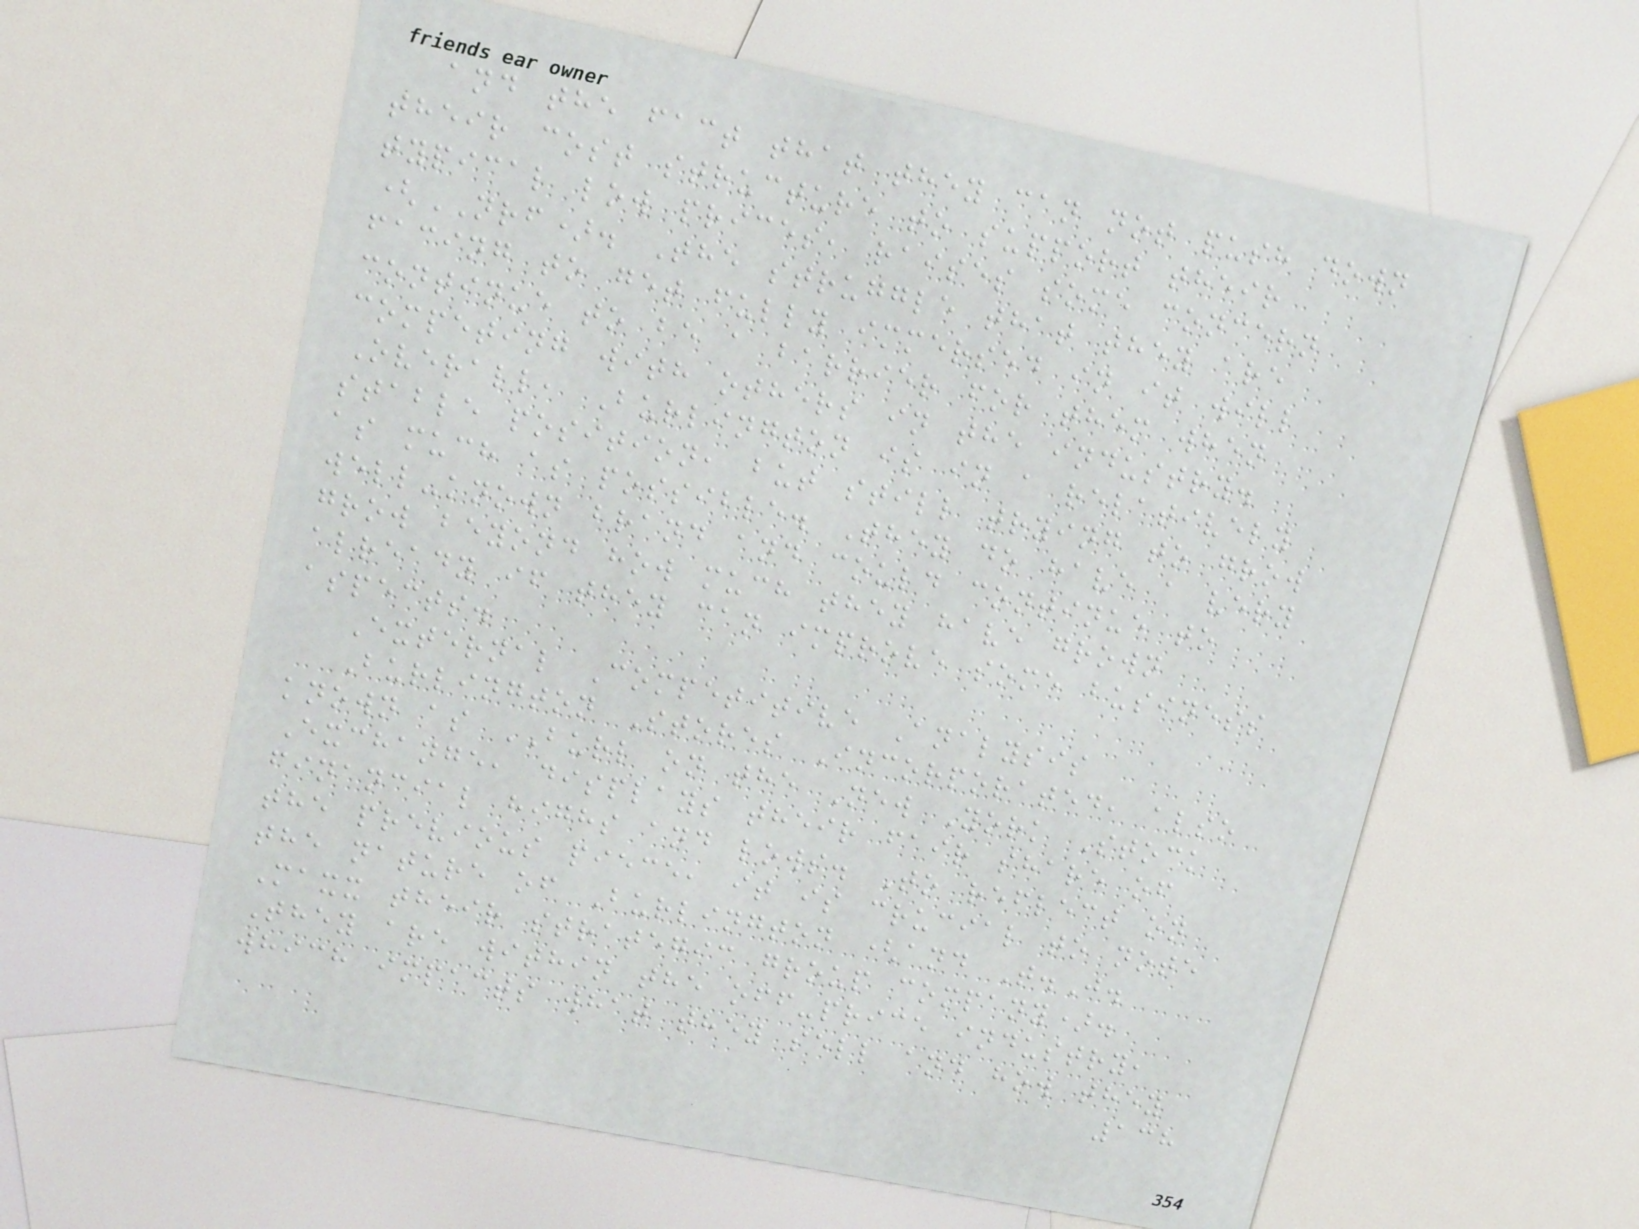and the fact that they can not push down
their cost structure to support their
typical low prices, raises some concern
(NRF). The struggle that they are
facing to get fully immersed in it will
continue to be a barrier for them when
competing with others in the industry.
Overall, Burlington is in a relatively
stable position, but still trying to grow
as much as possible. They do have a very
well-known brand and could continue to
grow beyond how much they have grown
already if they can improve some business
aspects.
External Competitive Analysis
Burlington Stores Incorporated, also
known as BURL on the New York Stock
Exchange, displays their fair share of
financial highs and lows. To reflect on
the previous piece, it is crucial to note
the nature of Burlington (and T.J.
Maxx their strategic group company).
They are within the off-price industry,
which impacts what they sell and how they
138
